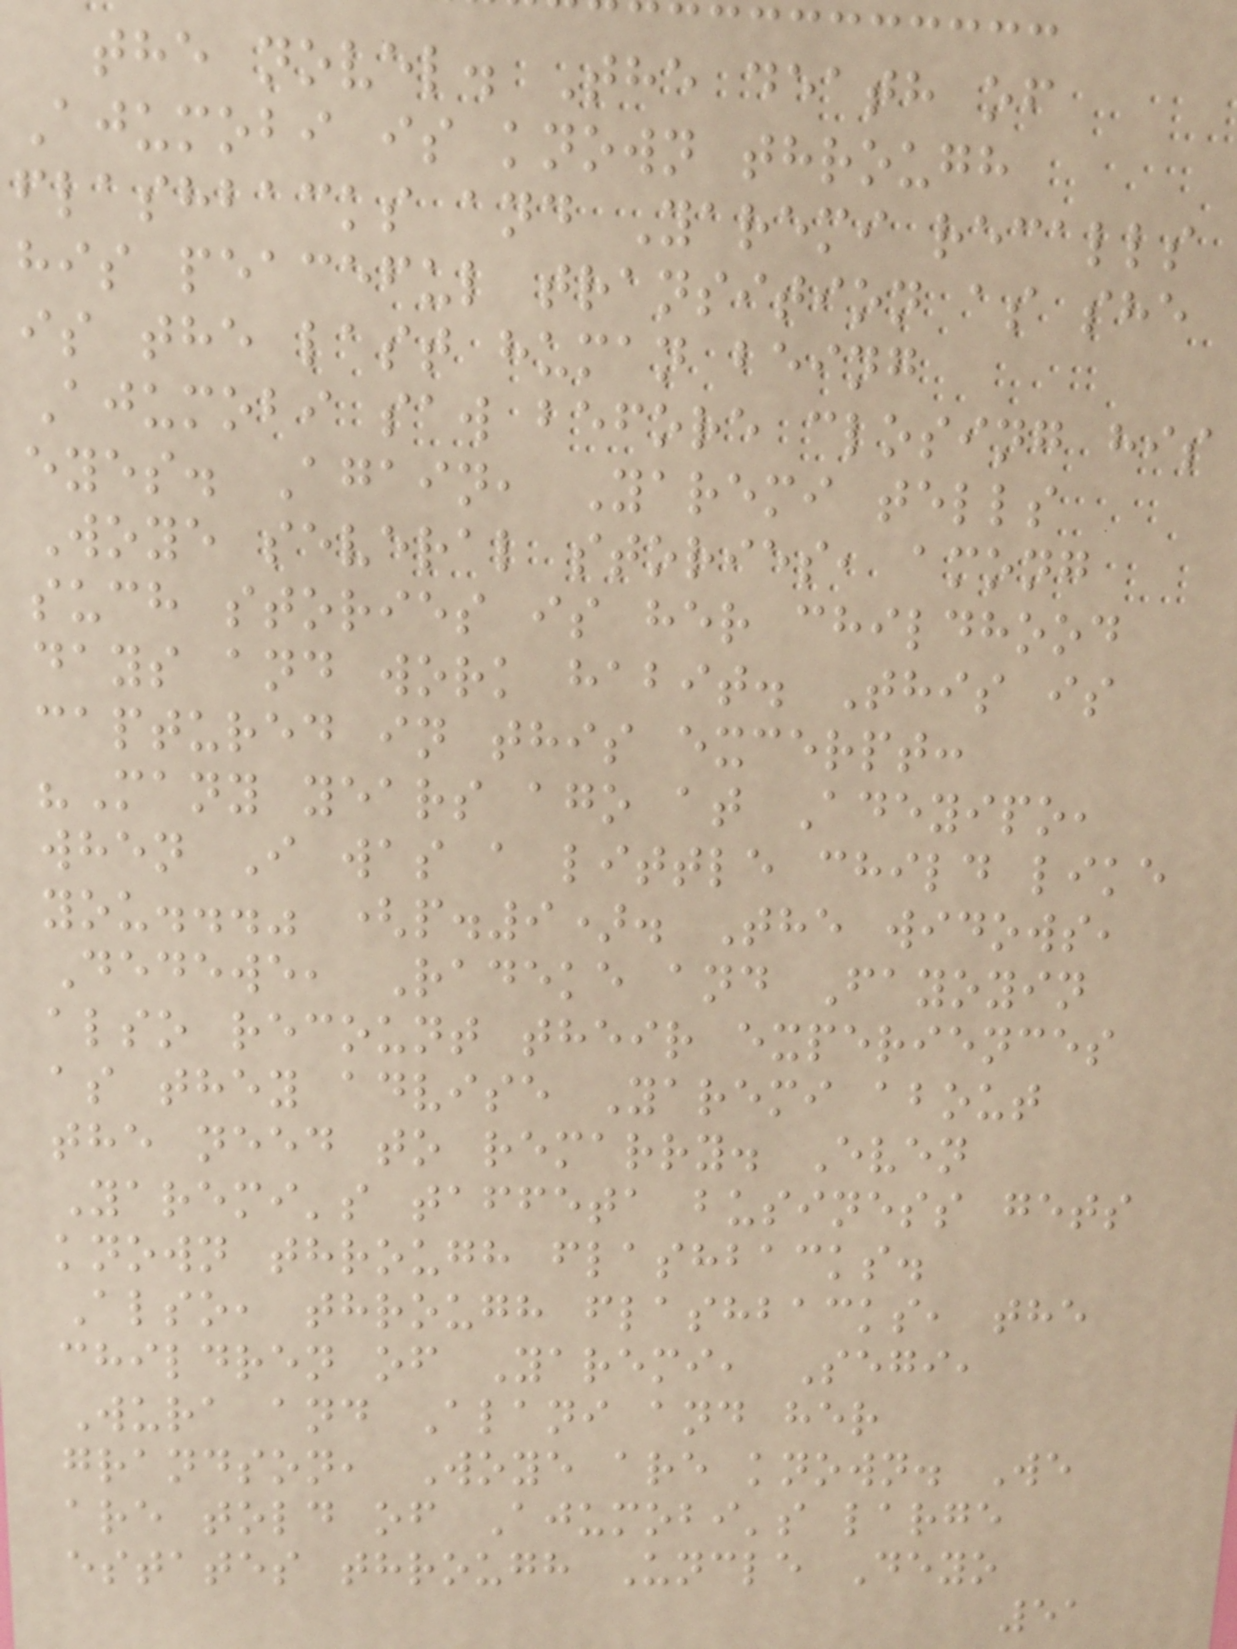the novel. The death of
Ajumobi is known through
flashbacks and Yaremi recalls
his peaceful transition as she
is the last human being
Ajumobi saw before closing his
eyes. Again, Yaremi tells
Woye several stories, among
such stories is her childhood
days and work habit. This is
captured in this excerpt:
"Many years ago at Adeyipo,
when I was a little child like
you..." (p.9). The widows,
Dedewe, Radeke and Fayoyin
also recount their experiences
as they advise Yaremi about
the need to remarry. Even
Yaremi's taffeta business gets
known through flashbacks.
Also, through flashbacks, the
children of Yaremi, Segi,
Wura and Alani and her
grandson, Woye are known. We
are told of Ajumobi's large
estates through Uncle Deyo
51
